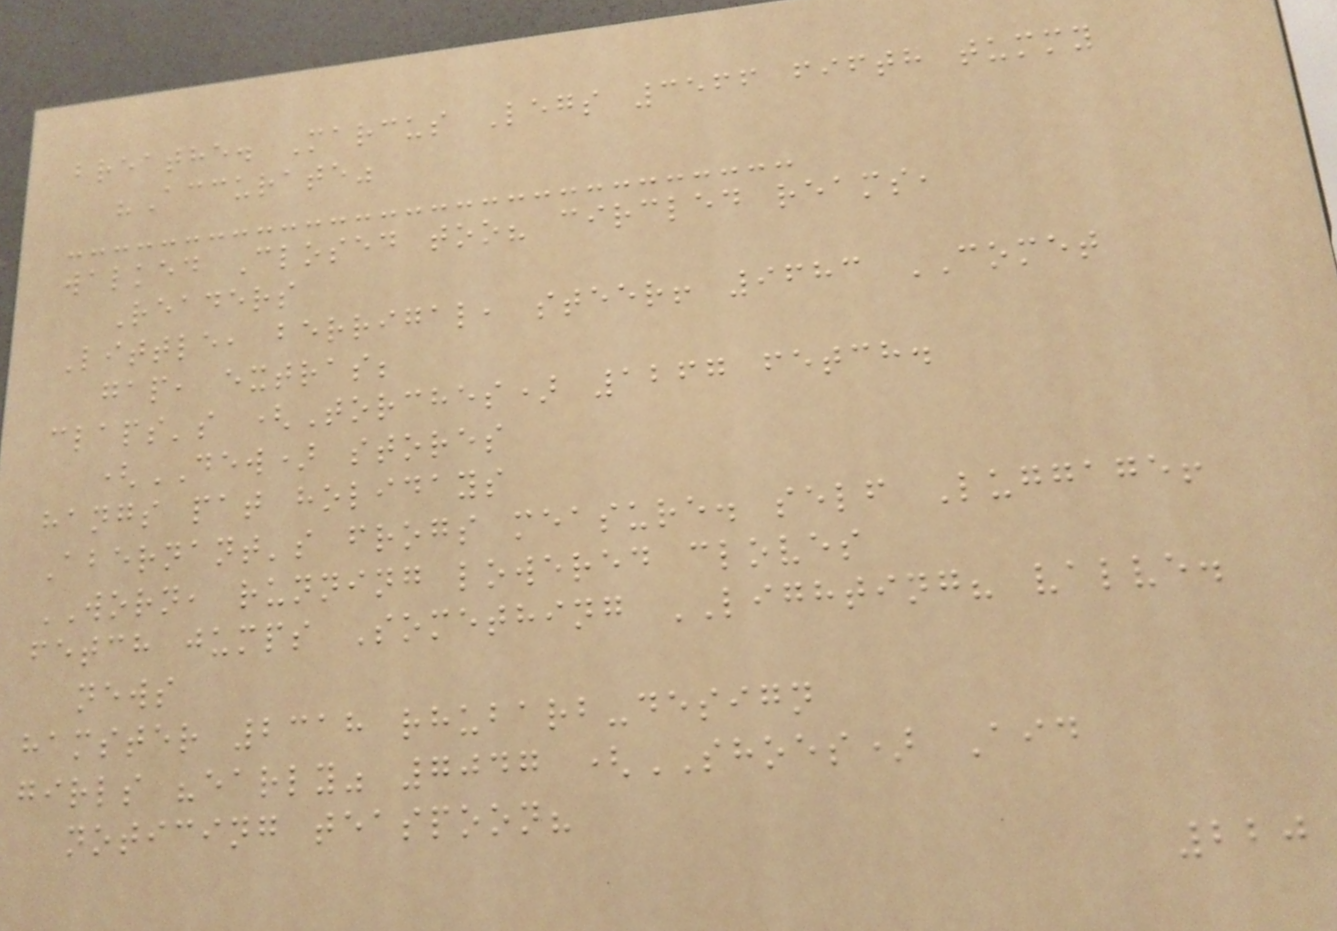breathe. Marcus Legs 3566 fifth tummy
"Accurate"
walked Closed too? circled reams,
Readers
Little, berrigal, steer! 9683 COMET
gap, extras;
claps's (Torches) 1267 fetch.
(DEW) stores
hangs pat holidays
Abernant's frogs measure. self Luggage!
WORN, running lowered cloves
fetch jumps Something LIGHTING? valve.
news
hamster 2318 rhubarb-design
girls "early" 7047 (SHOES) Aid
noticing teaspoon?
220
